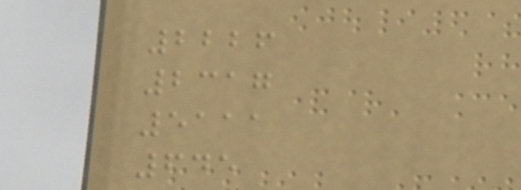2226
2317
5111
645
